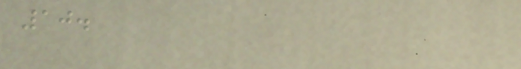10.
